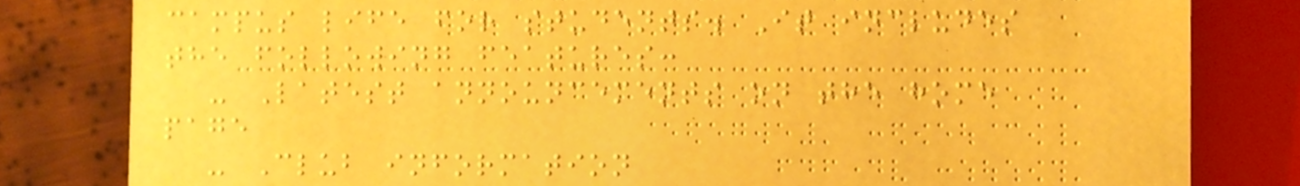campus life for students. It includes
the following features:
- Latest announcements on the home
page
- Club information
